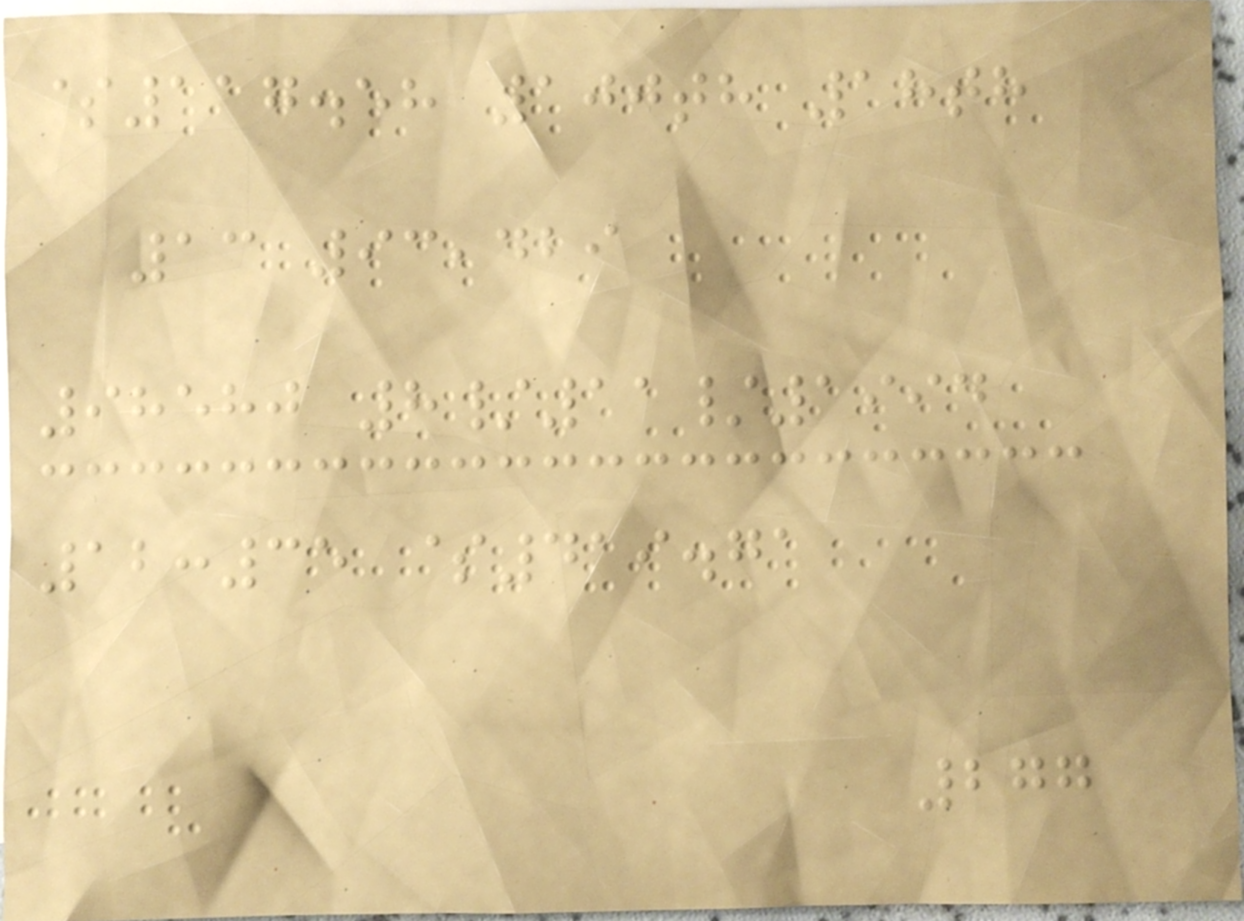$117.58 100th 18th
13 93,429
98580 8/11/1994
12:35 $419.71
277
